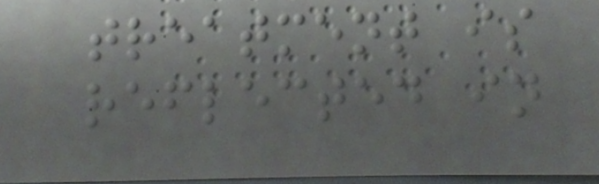treatment is
reflected in
